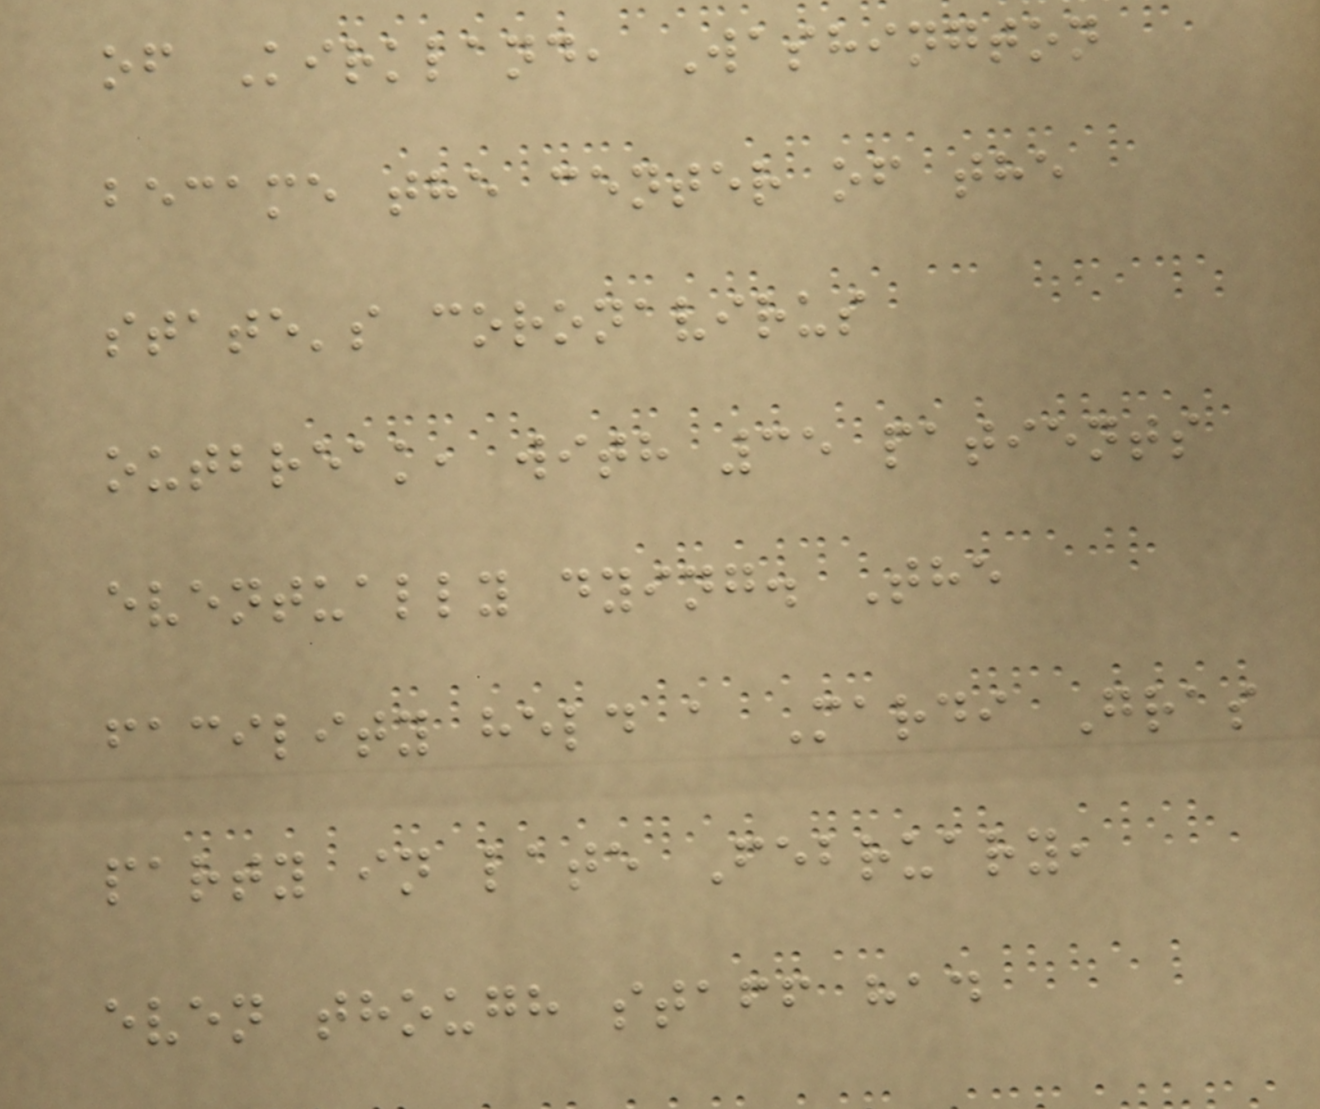of Kirkland, Washington
became the center of the
state's coronavirus
outbreak, with 35 patients
eventually dying. The
facility held a Mardi Gras
party in late February,
even though staff had
